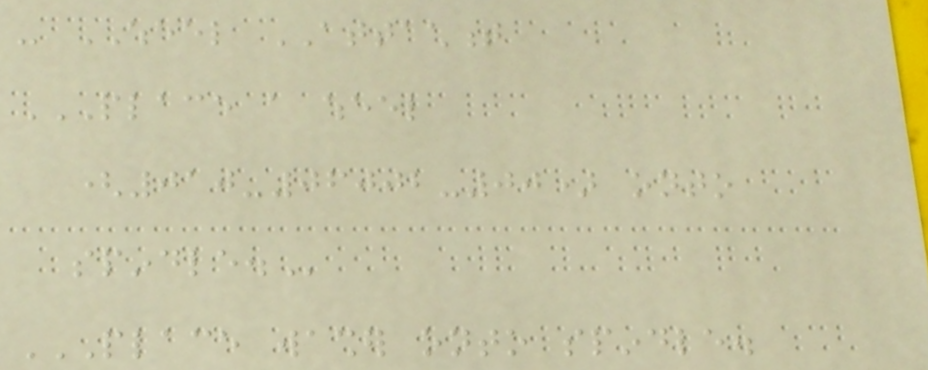- WHEEL ATTACHMENT
PLACE A WHEEL
(010-06002-00) ONTO
SPINDLE.
PLACE WASHER ONTO SPINDLE.
